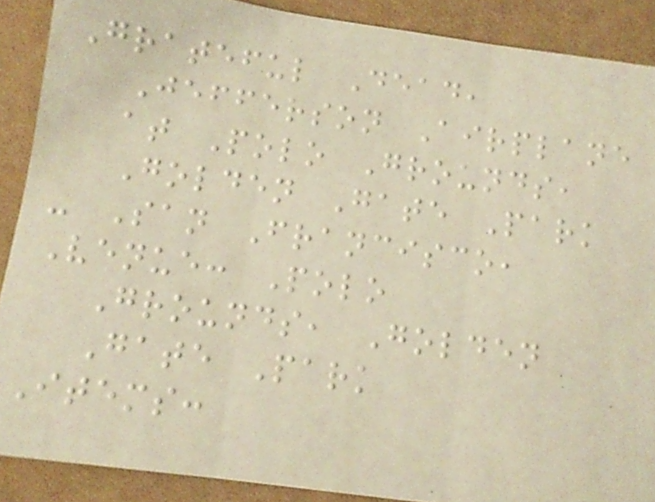Grateful Dead,
Jefferson Airplane
at Polo Grounds,
Golden Gate Park
- San Francisco,
Venue: Polo
Grounds, Golden
Gate Park
Items:
